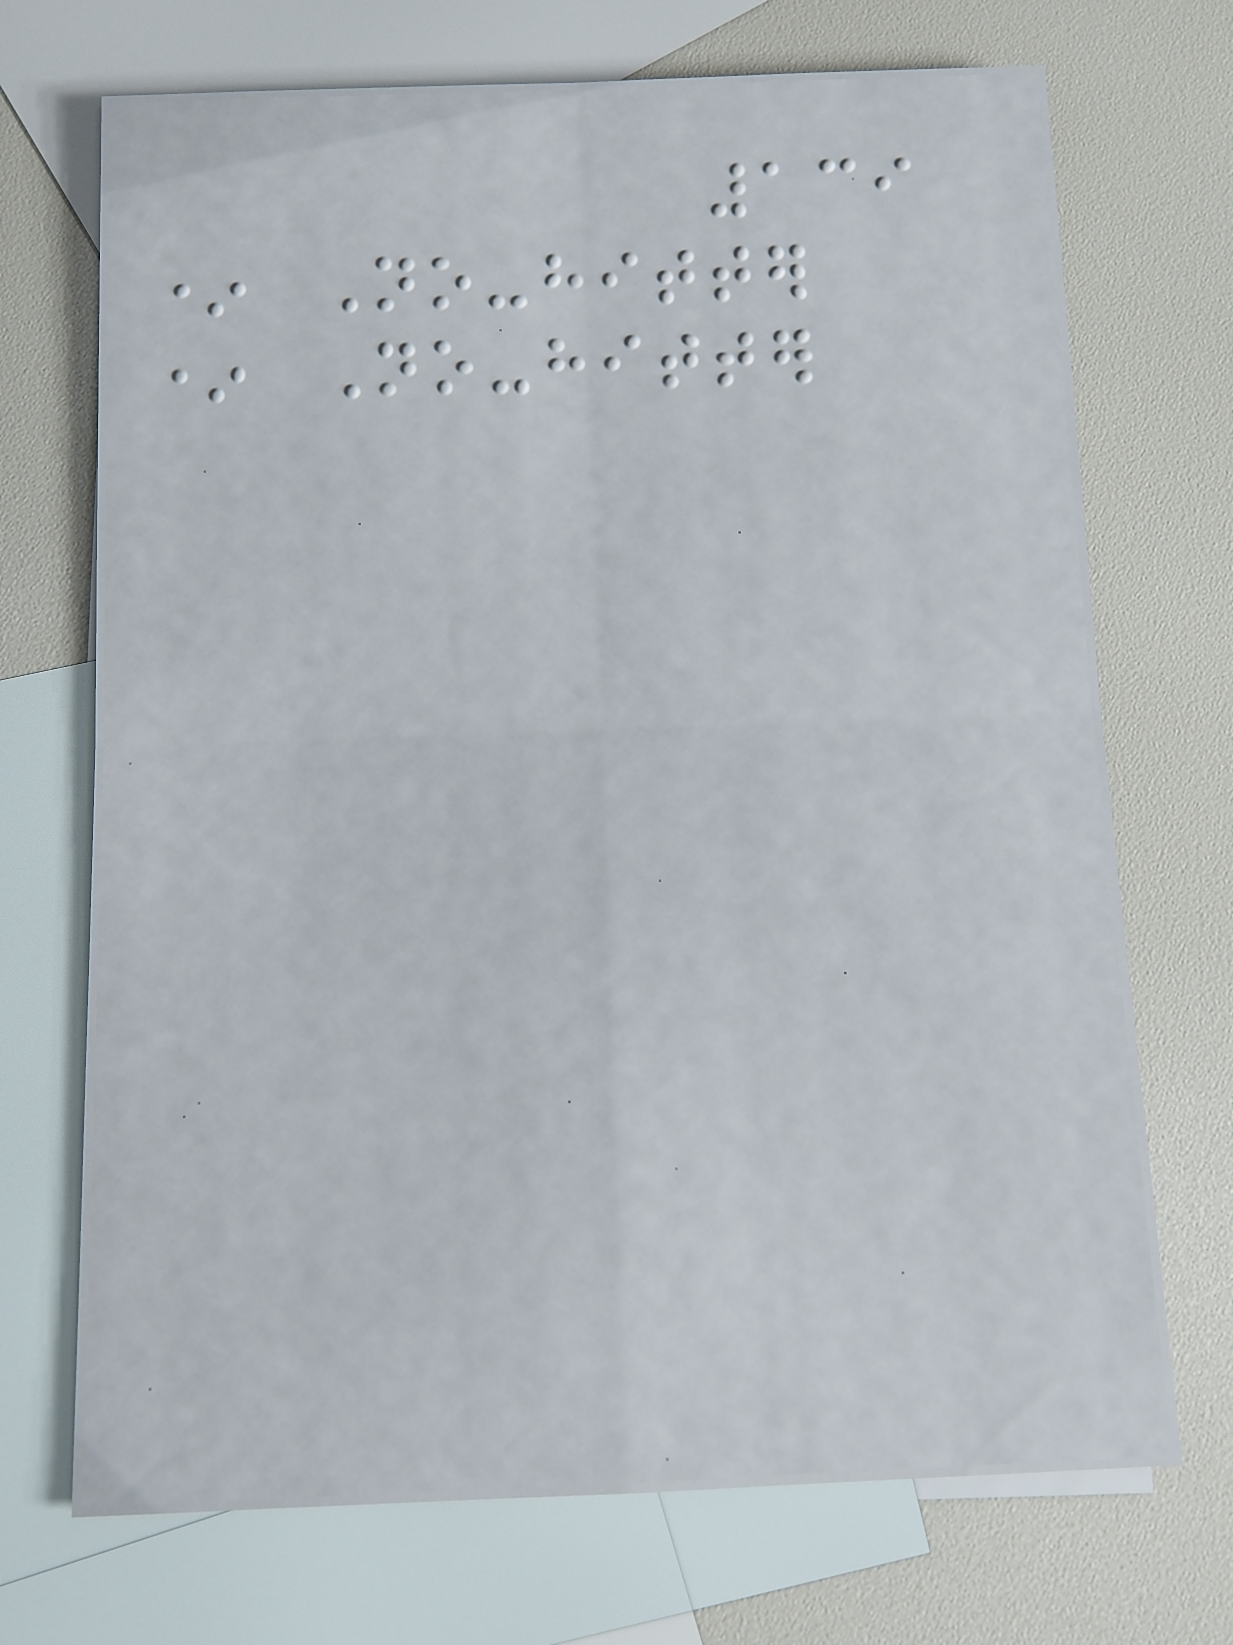139
* No-hitter
* No-hitter
